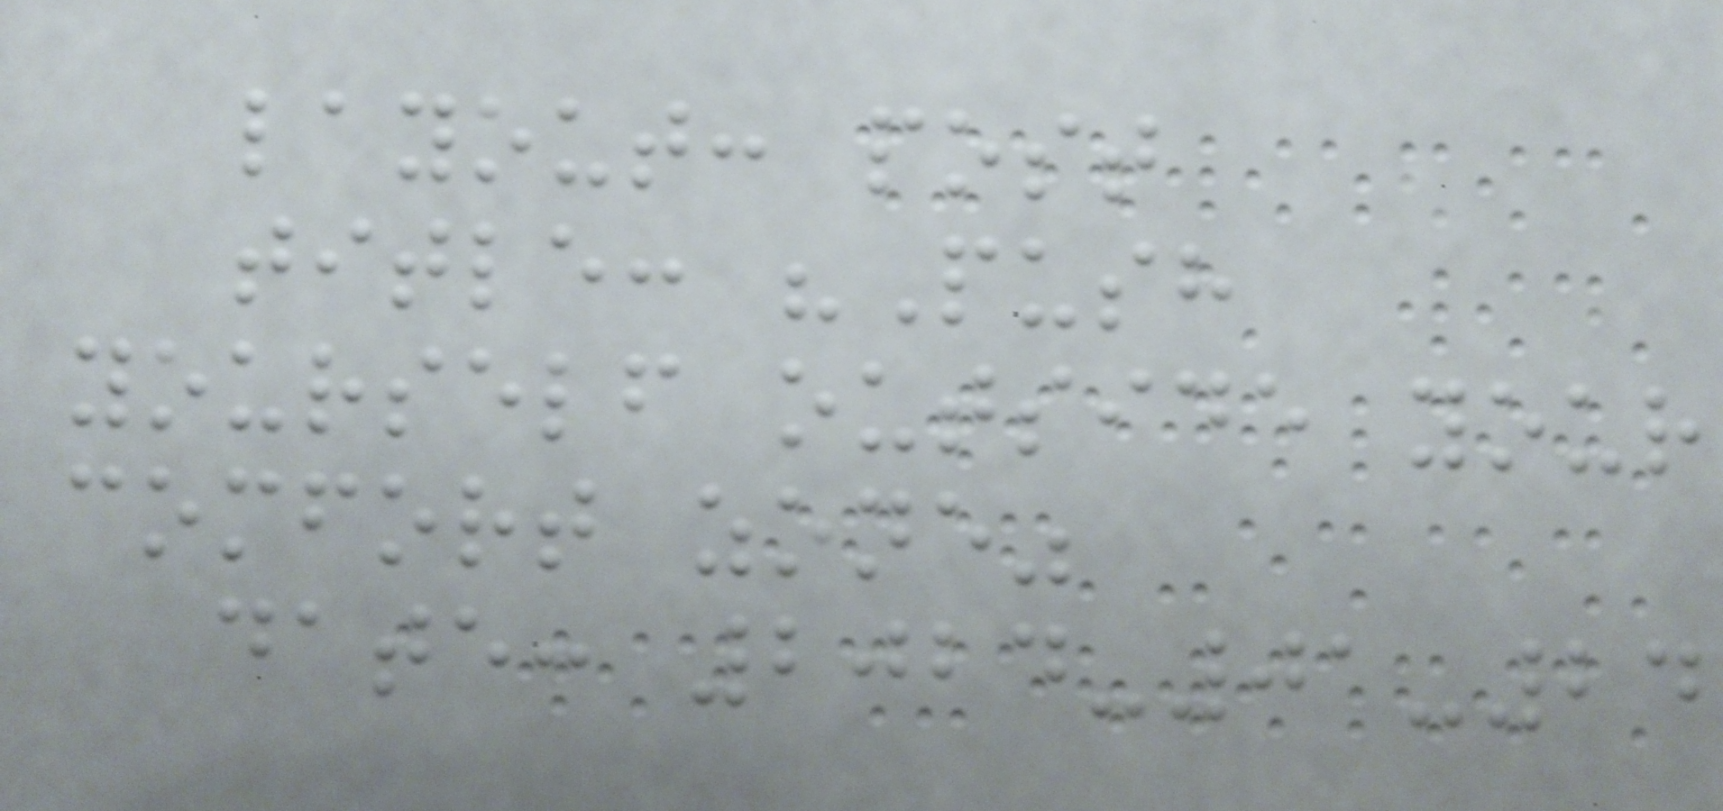layout: post
title: "Push
yourself outside your
comfort zone"
date: 2024-01-24
